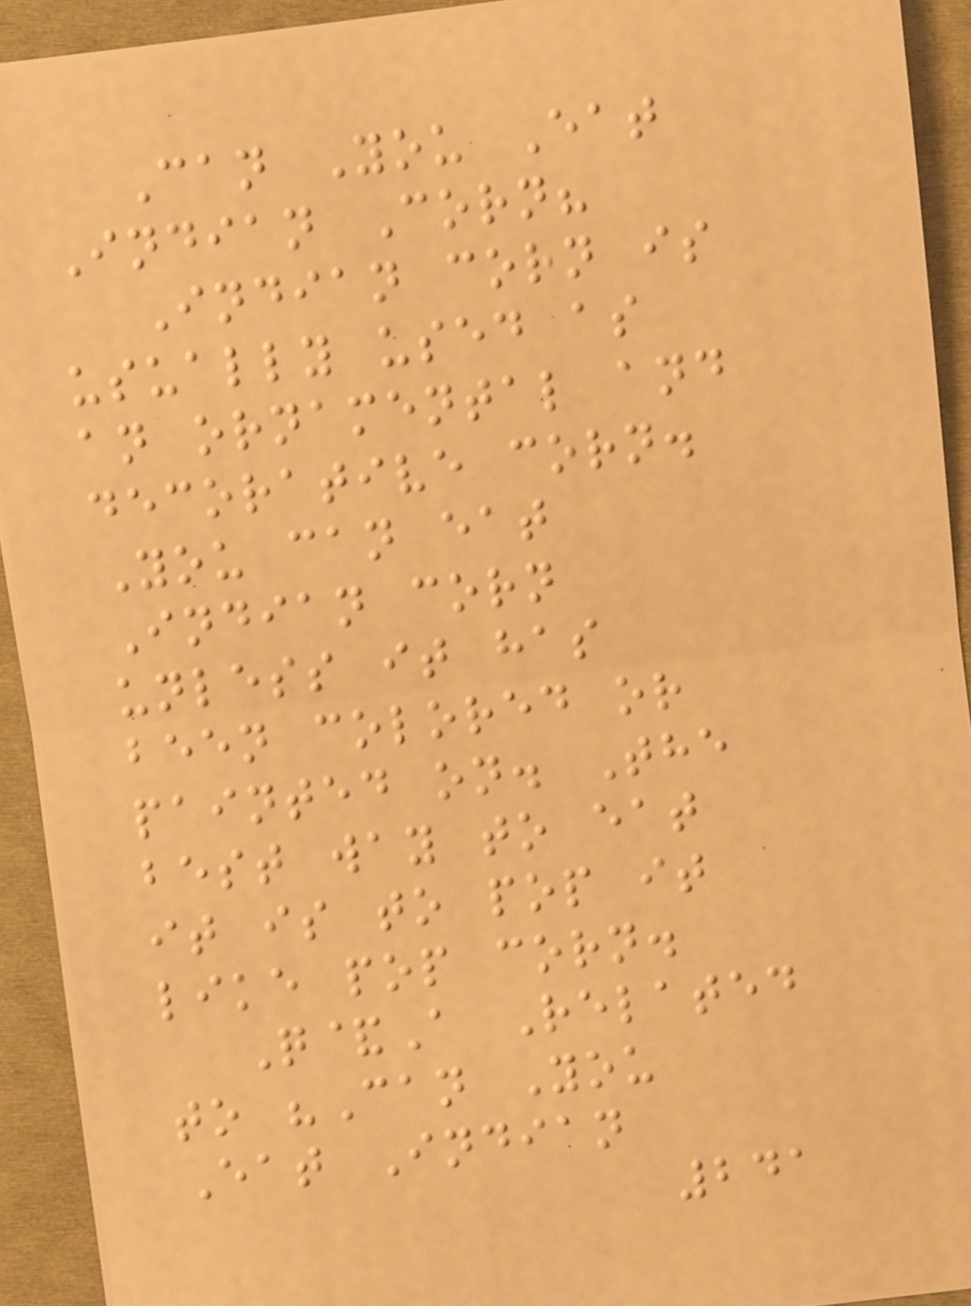Can You Eat
Indian Corn?
Indian corn is
usually used as
an ornamental and
decorative corn.
You can eat
Indian corn
unless it has
been colored or
painted on. The
best way to eat
it is to pop it
like pop corn.
Q&A Related
to "Can You
Eat Indian
241
